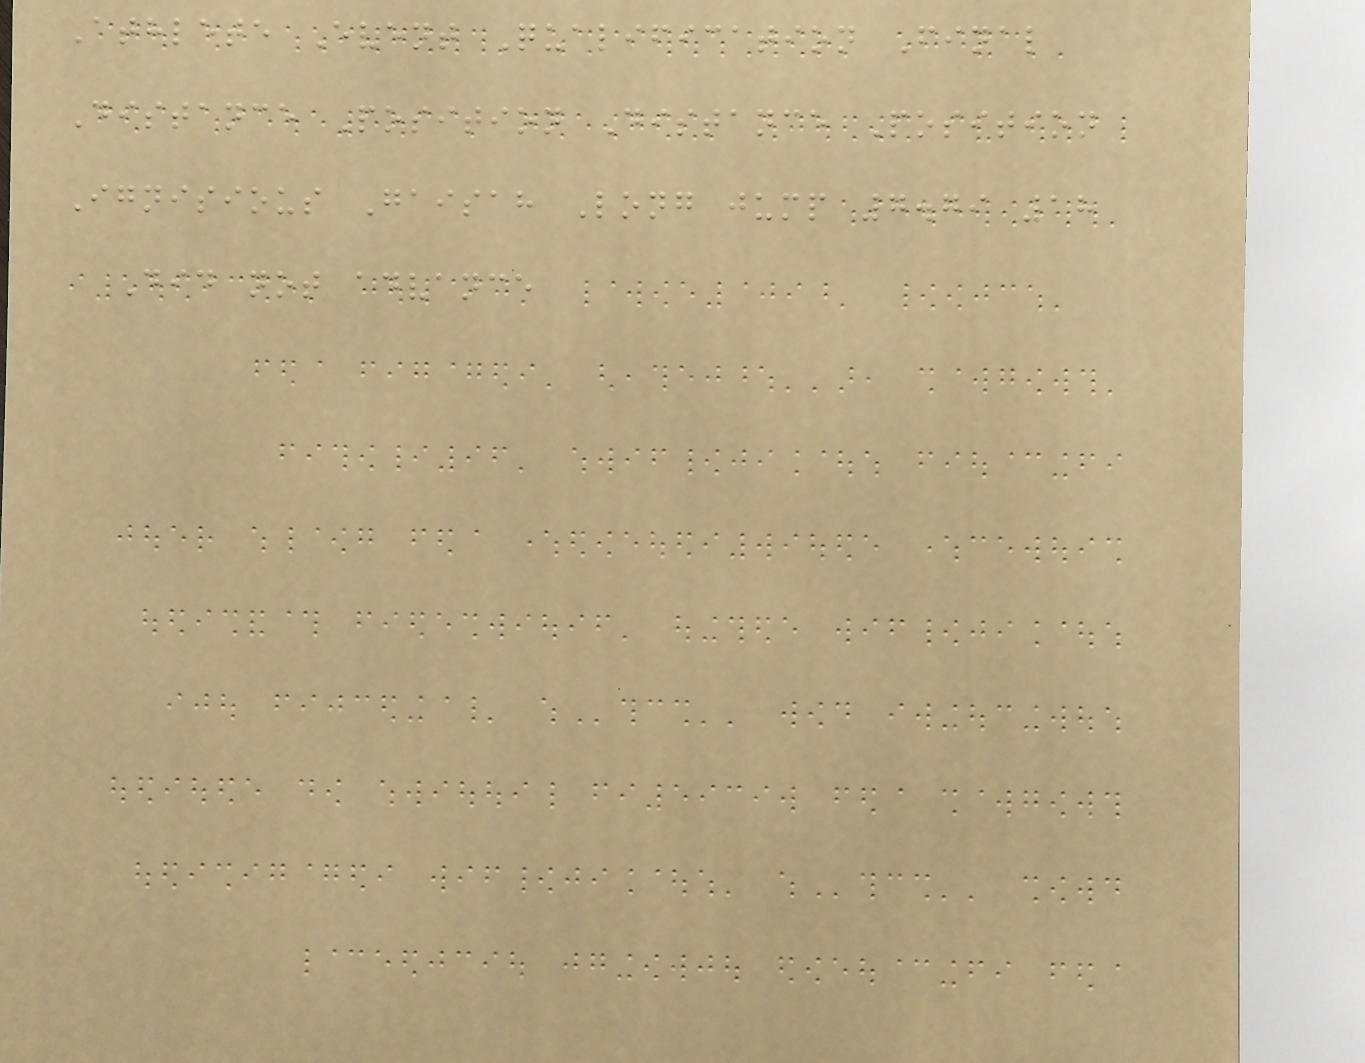Athlete Event Qualification Final
Distance Position Distance Position
Ignisious Gaisah Long jump 7.79 18
Did not advance
